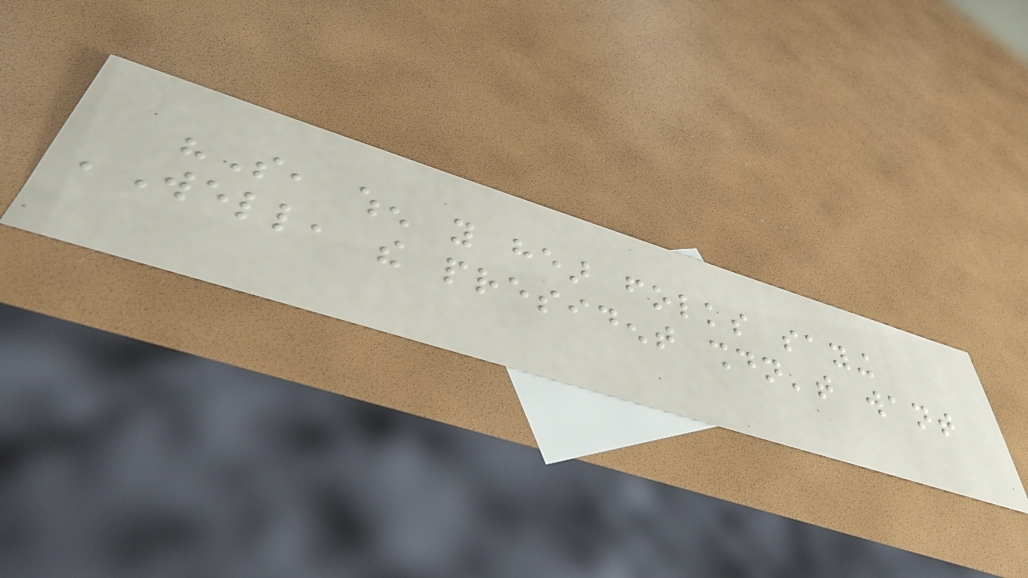"So, when you hear folks saying
'Well, the president shouldn't want
